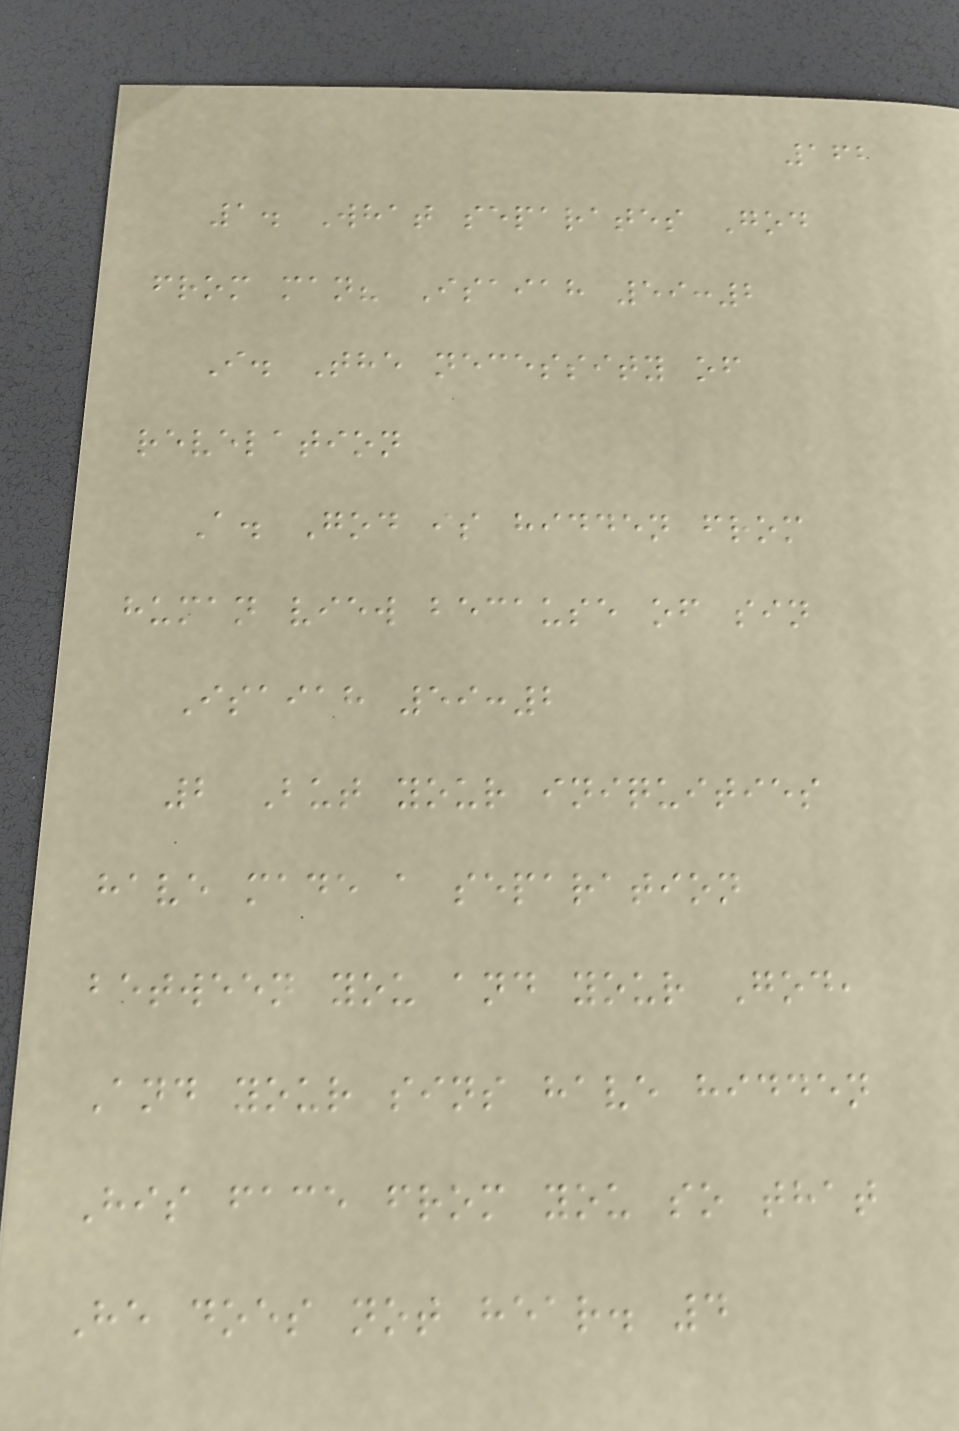162
1. What separates God
from man? Isaiah 59:2
I. The necessity of
revelation
A. God is hidden from
human view because of sin
Isaiah 59:2
2 But your iniquities
have made a separation
between you and your God,
And your sins have hidden
His face from you so that
He does not hear. 4
